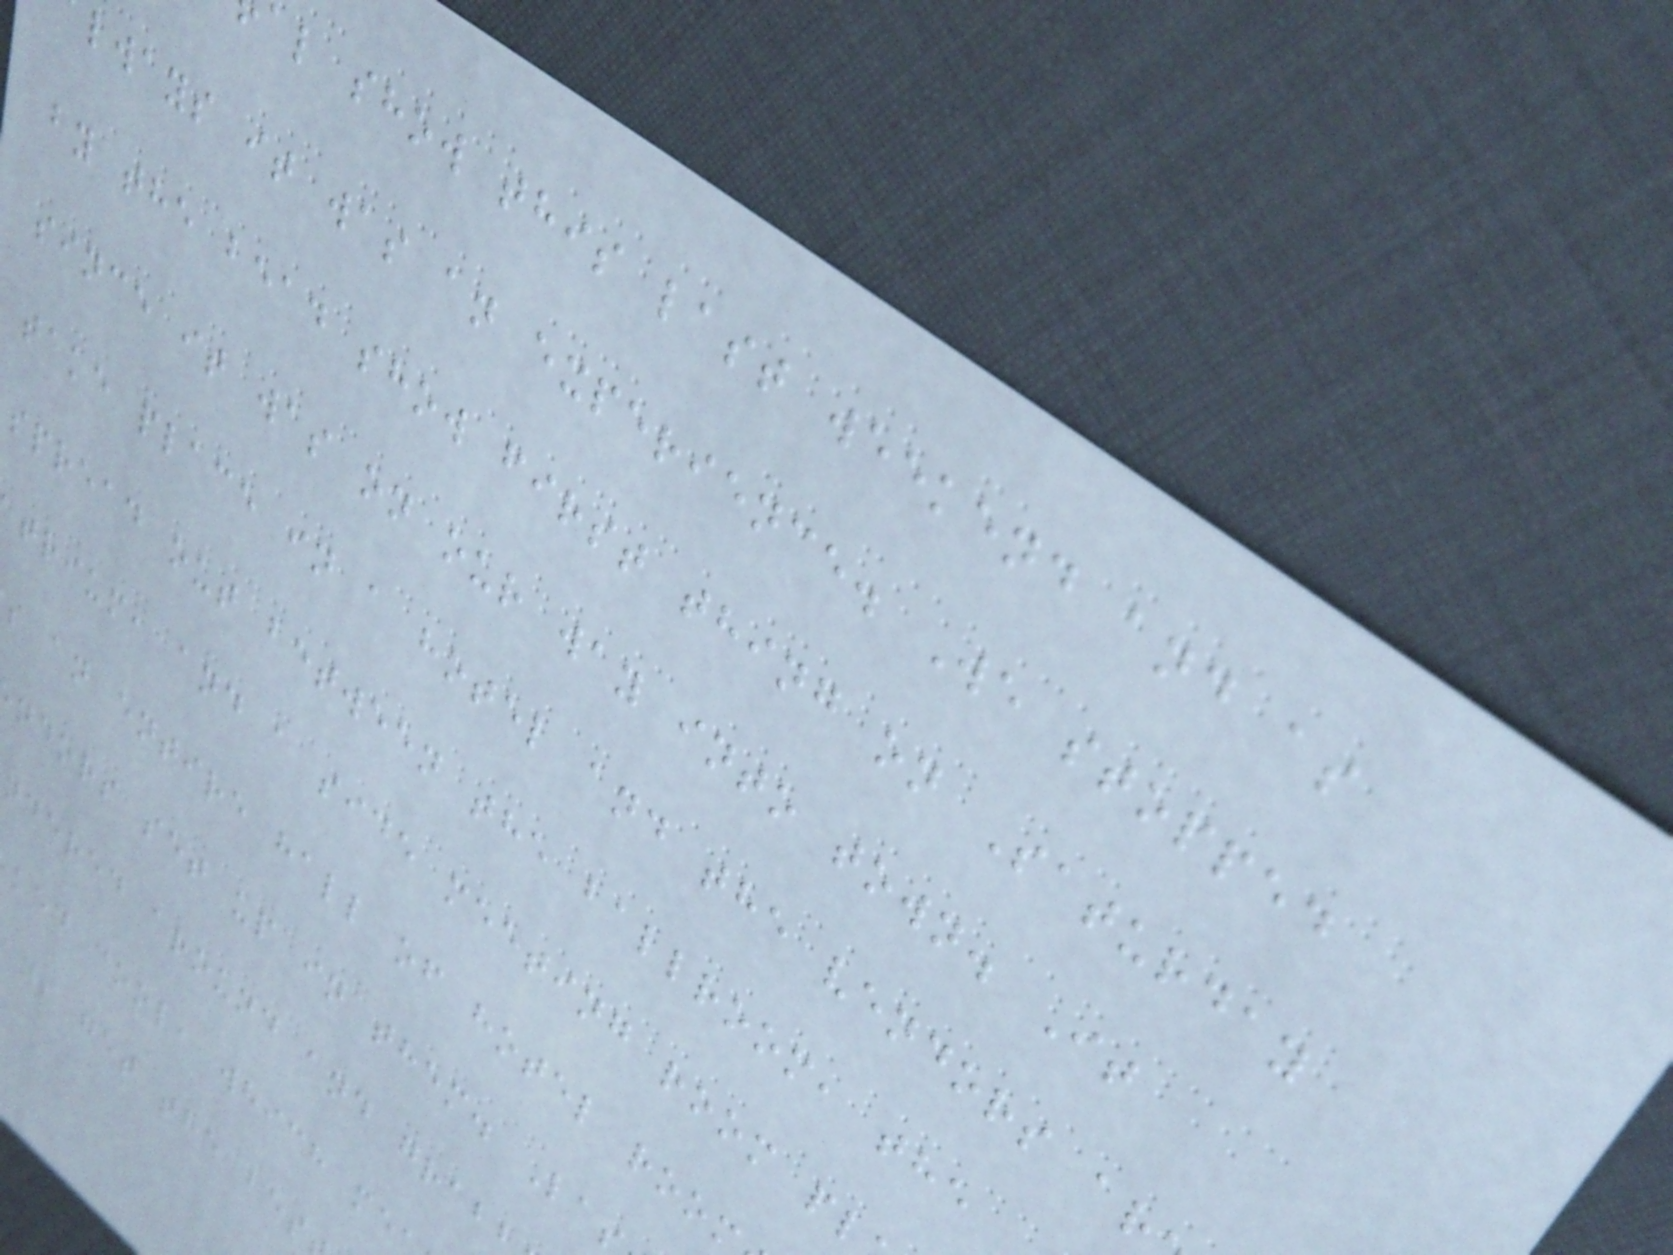al show this last weekend and as
lways it was an experience. We stopped
by the bead show first thing on Saturday
since it was on our way into town. It
take place in a hotel and the vendors ar
spread out between the ballroom, the
trium, and a side meeting room pl
s an entire hall of hotel room
ndors set up in them. La
ndered around and grab
ked cool, which me
ys get the bes
